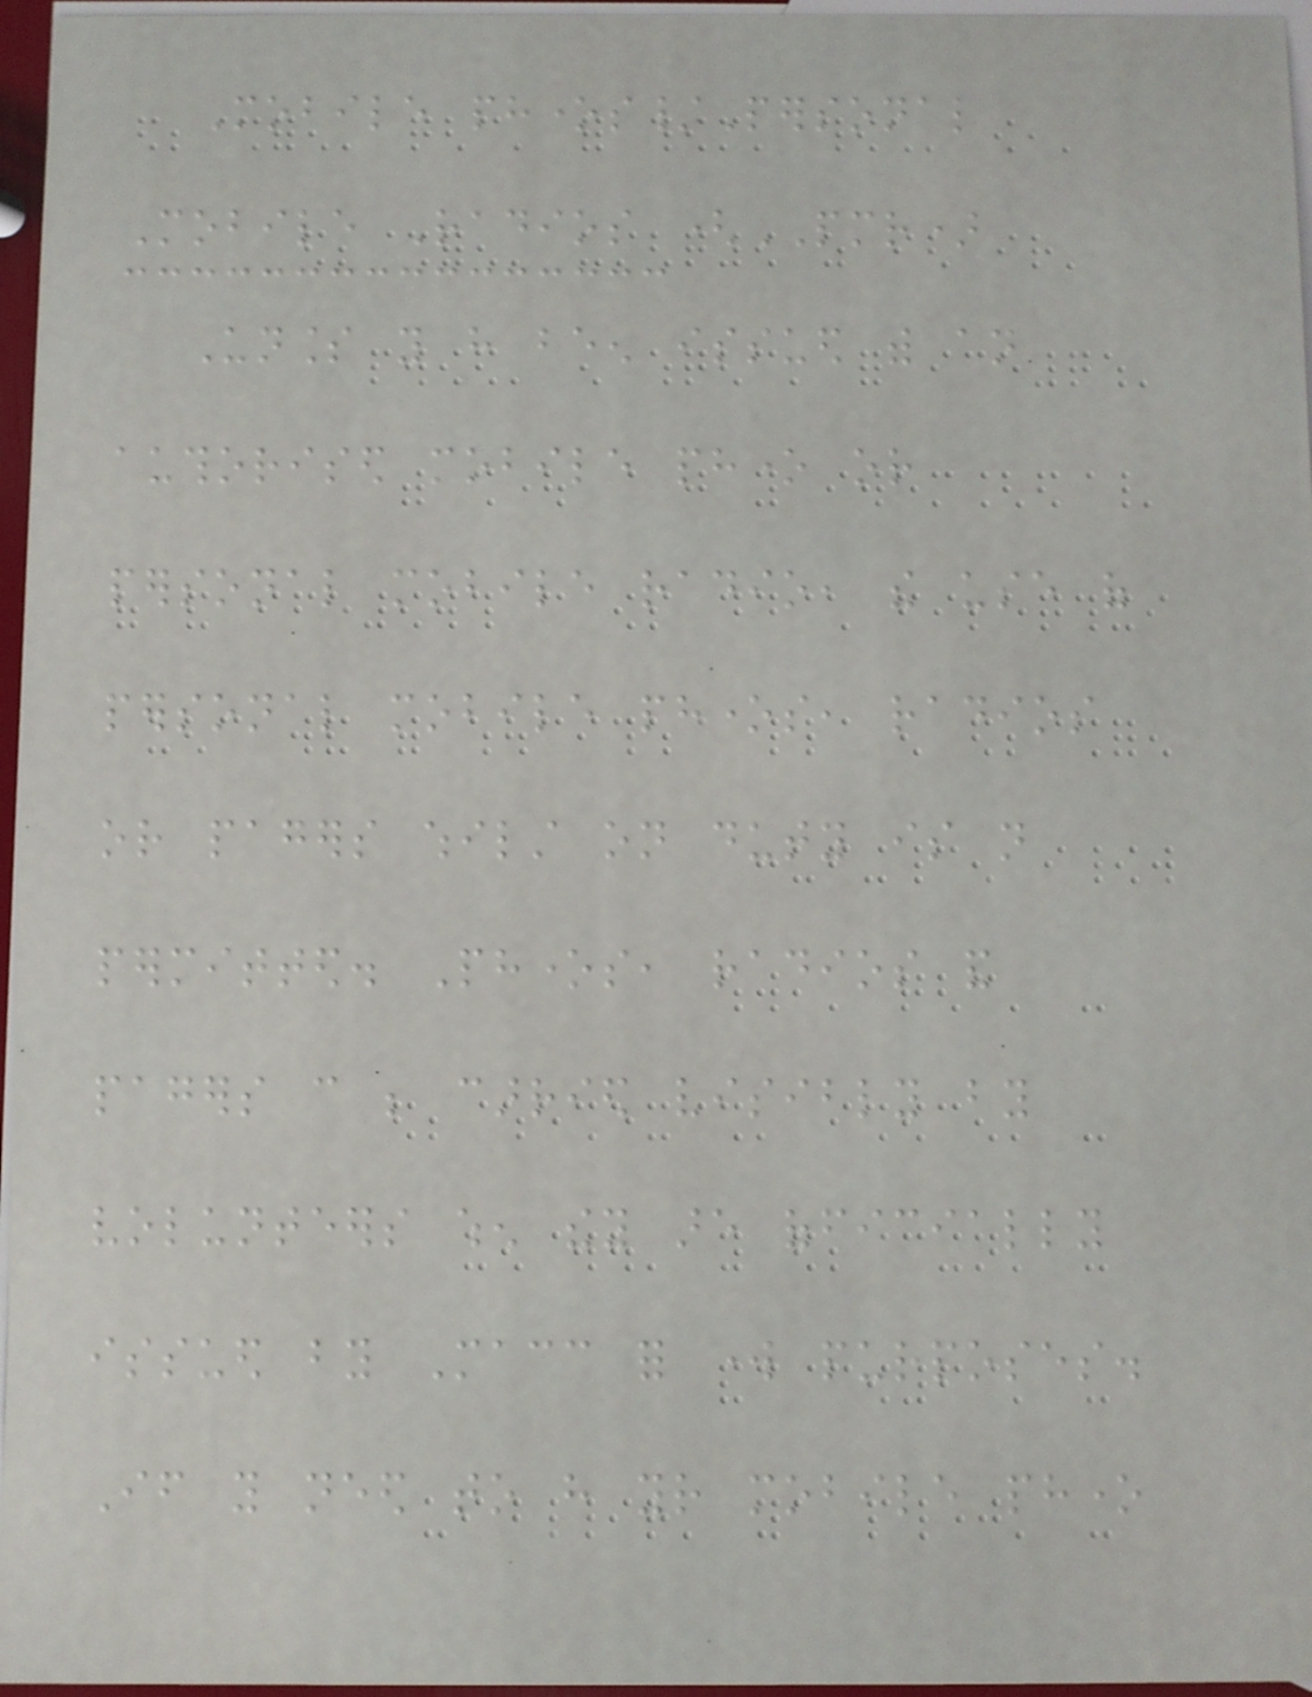Mobile phones/Personal
Mobile Radios (PMR)
Unless you have been issued with an
authorised mobile phone or
personal mobile radio, the use of
personal mobile phones, radios
or pagers whilst on duty is not
permitted. Phones, radios and
pagers can be carried visibly by
volunteers when they are officially
issued by Macc for work purposes.
If you need to have your mobile phone
